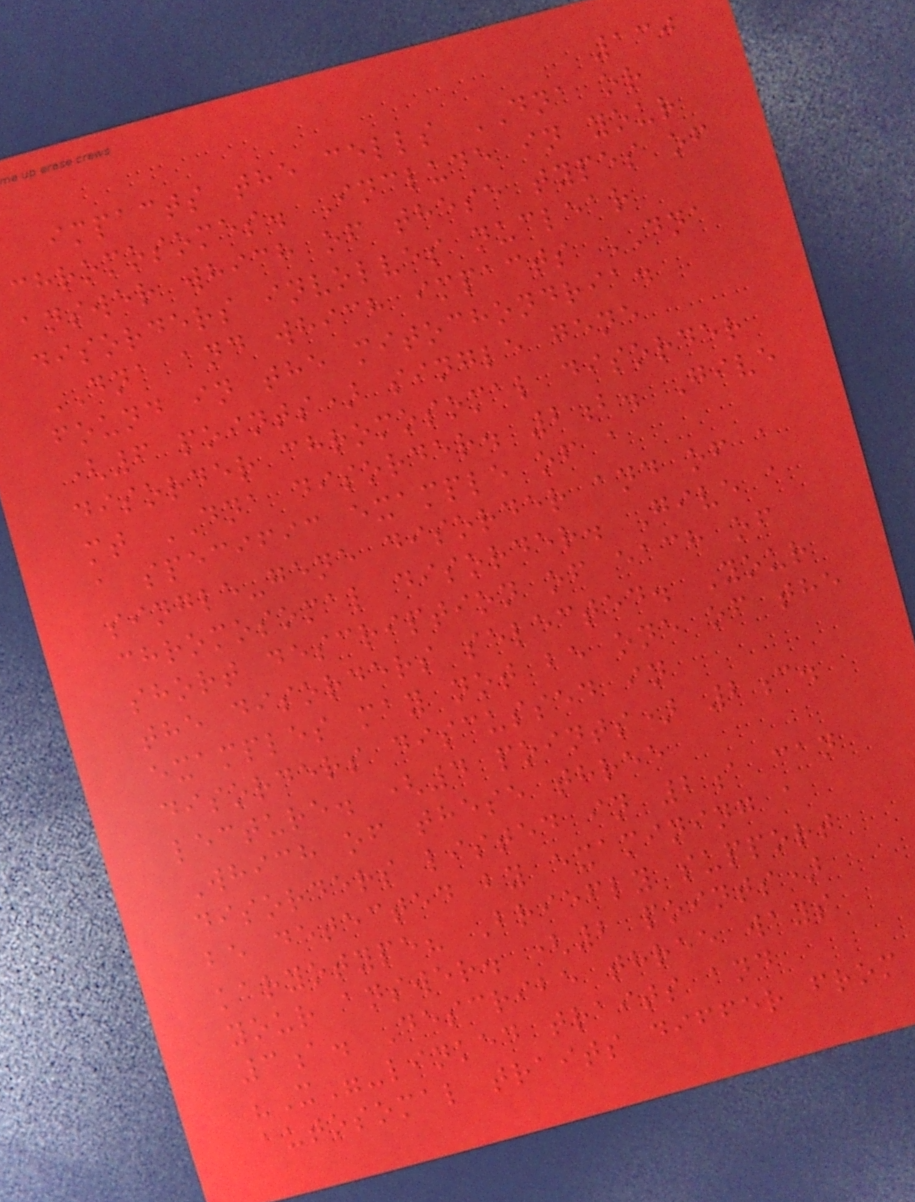130
impacts the cells DNA or
chromosomes. Include in your
answer which of these types of
disorders involves nuclear
DNA and which impacts DNA
found in the mitochondria.
(6 points) single gene
disorder chromosomal disorder
mt DNA disorder. 2b. Give
a specific example of a
single-gene disorder and of a
chromosomal disorder. Give a
short description of each of
the disorders selected. Your
examples may not be one of the
disorders discussed in
lecture. (4 points) 2c.
Which of these three
disorders listed in 2a can
be detected by examining a
karyotype? Briefly support
your answer. (2 points)
3a. Describe three ways
"X"-linked traits and
autosomal traits differ from
